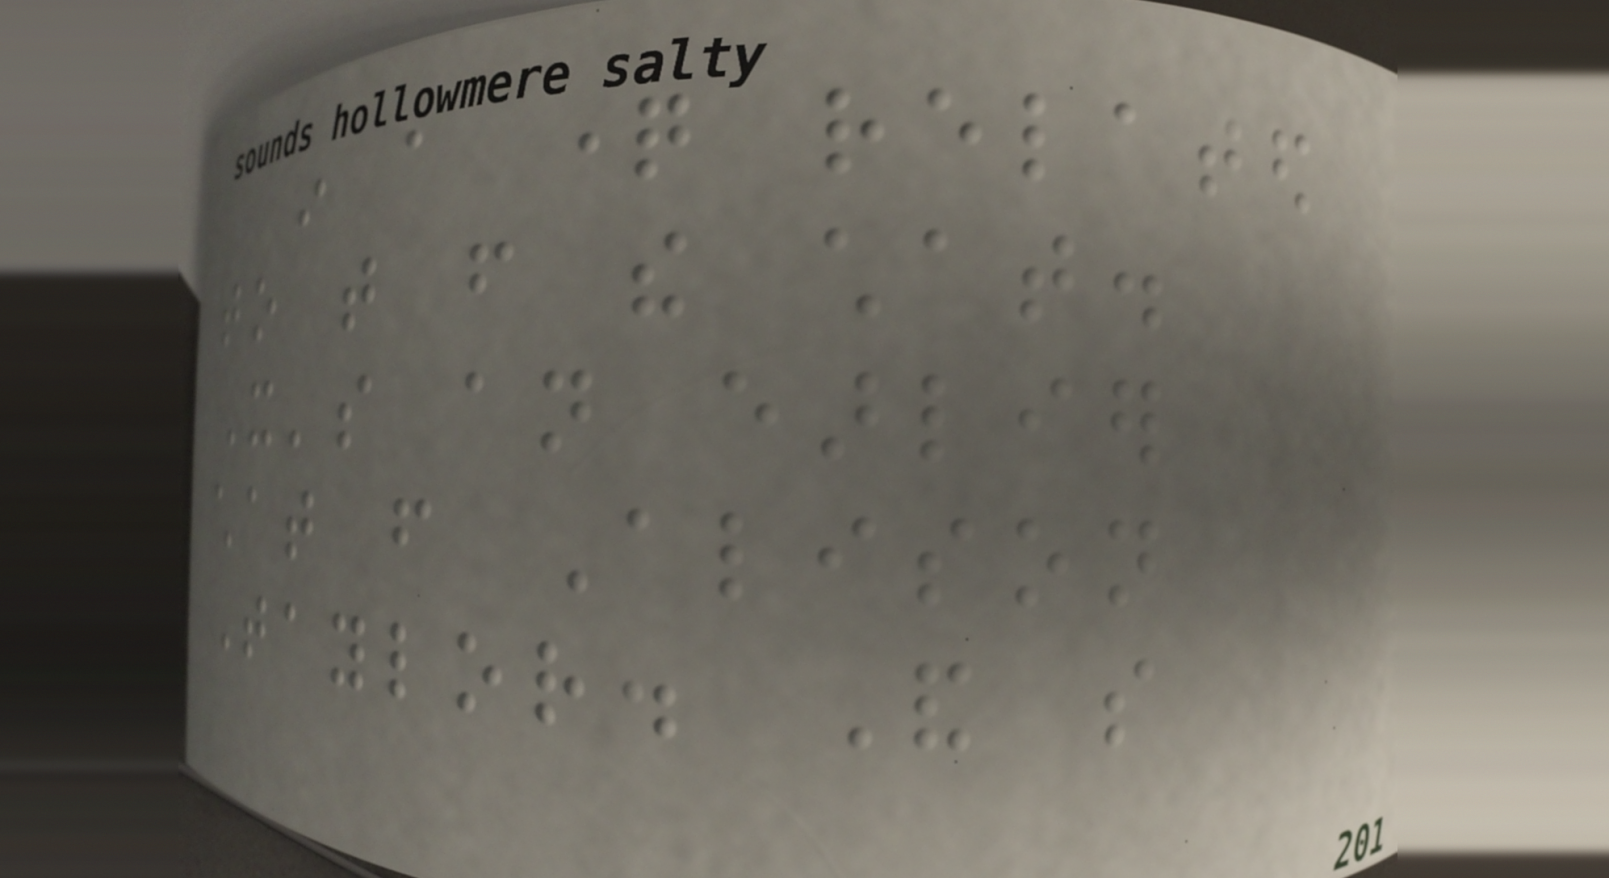in a question related
to that from the chat.
It's an earlier
chat from Alison
Taylor. And so
